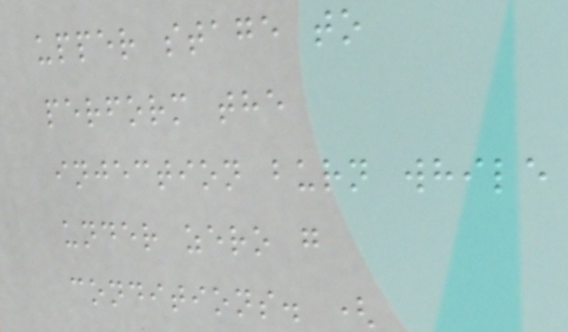upper stage to
perform the
injection burn while
under zero g
conditions. (
